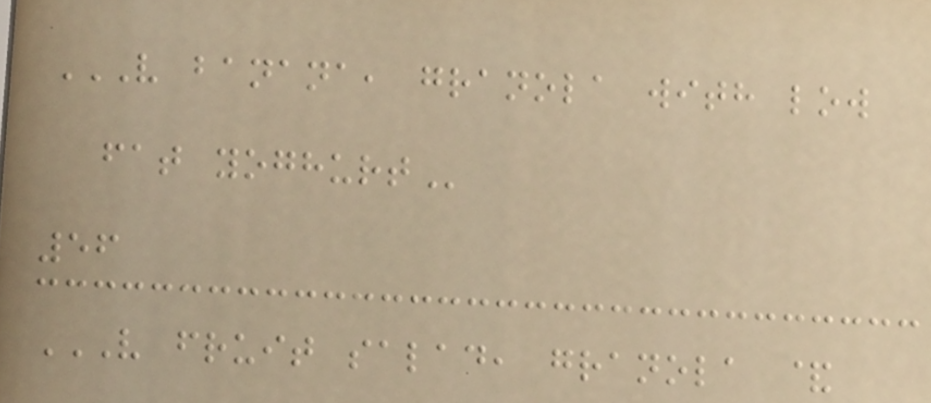V BANANA, GRANOLA WITH LOW
FAT YOGHURT
56
V FRUIT SALAD, GRANOLA &
